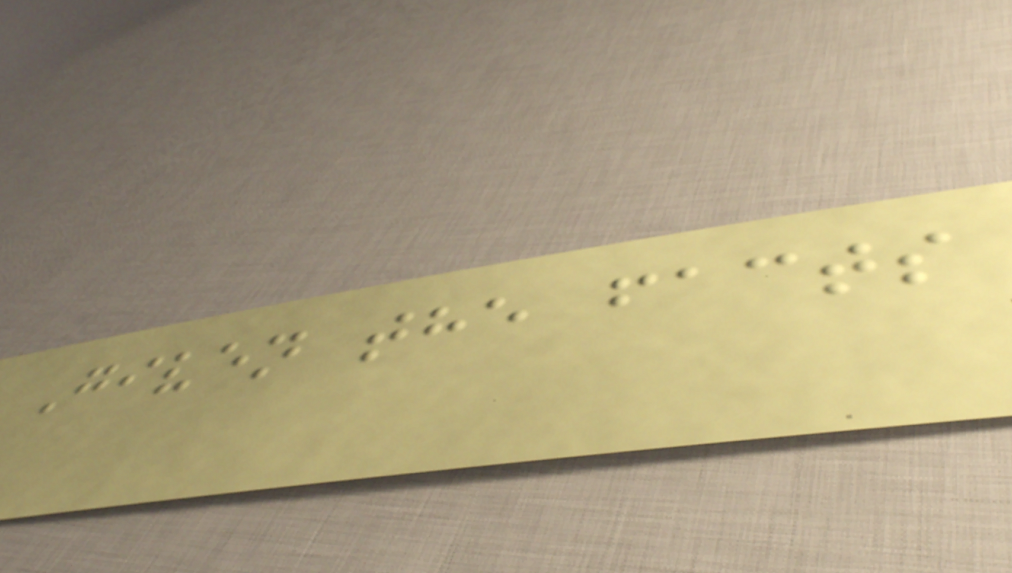Given the facts
